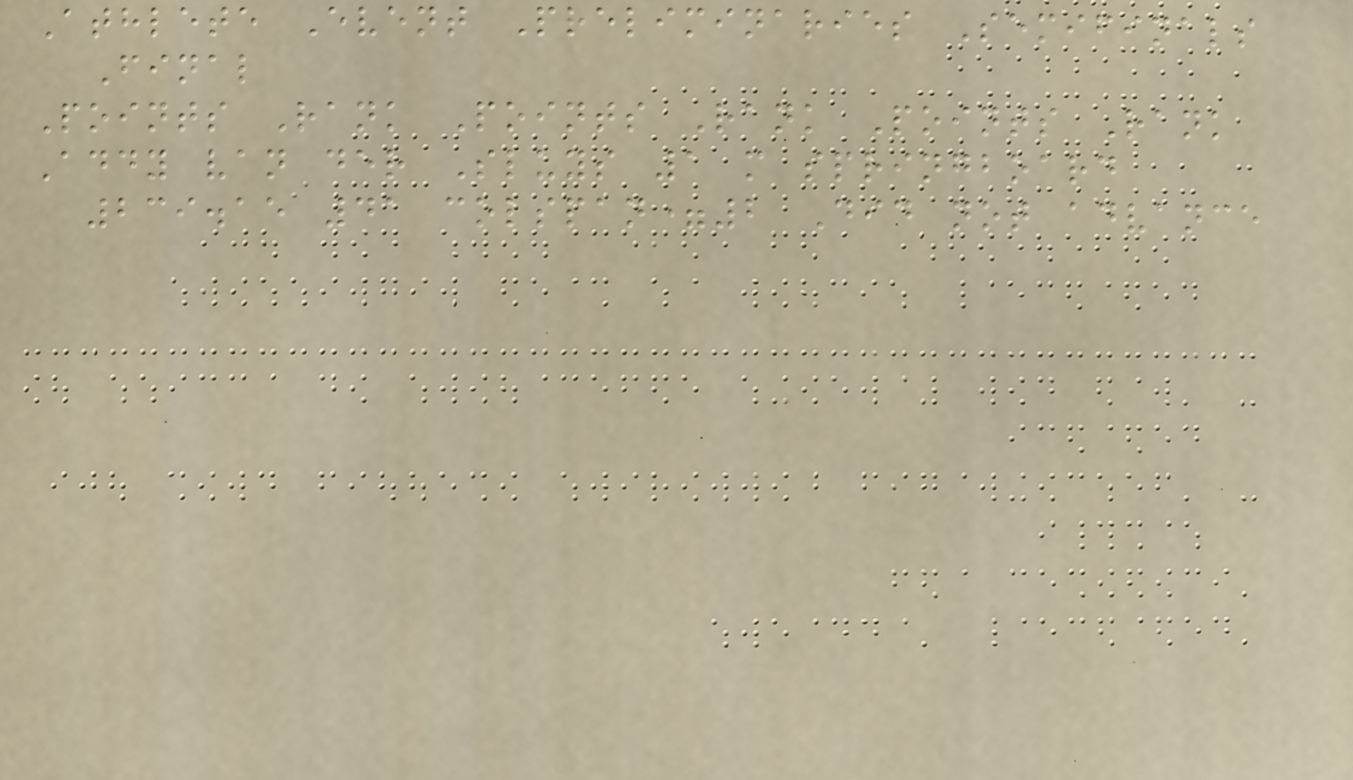Athlete Event Preliminaries Semifinals
Final
Points Rank Points Rank Points Rank
Addy van der Sluys 1 m springboard
239.15 41 colspan=2 Did not advance
